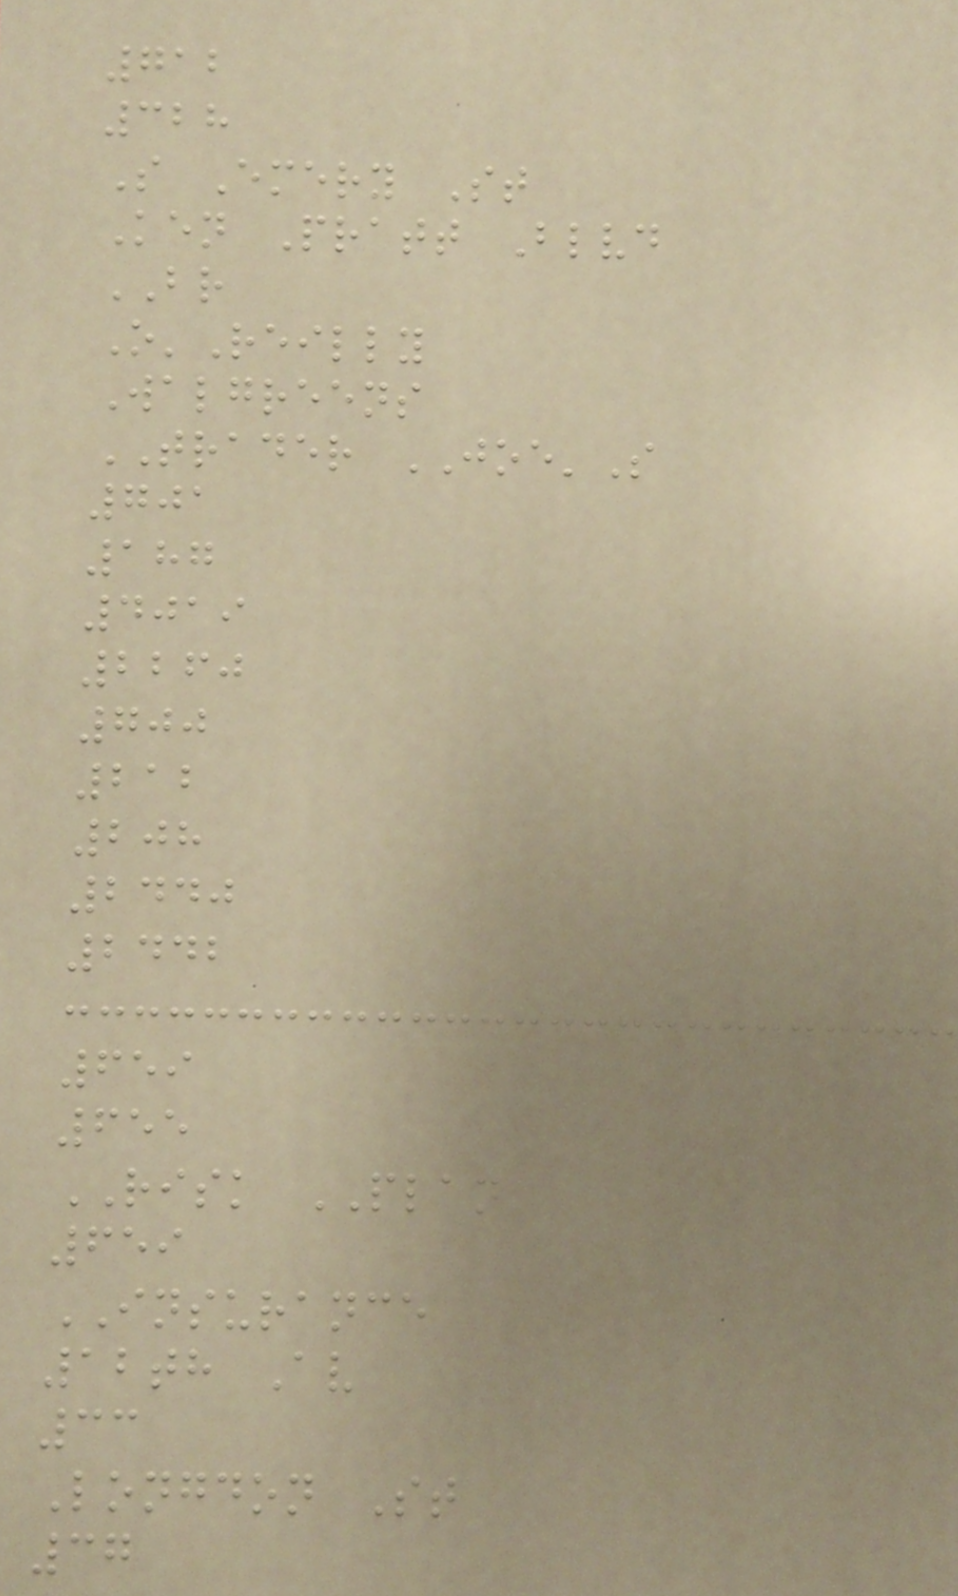712
328
S Emery St
Ken Pratt Blvd
BR
O'Reilly
Walgreens
TRADER JOE'S
701
187
4019
2260
700
212
208
2440
2442
659
655
RISK PLAN
659
INSURANCE
12th Av
33
Longdon St
37
